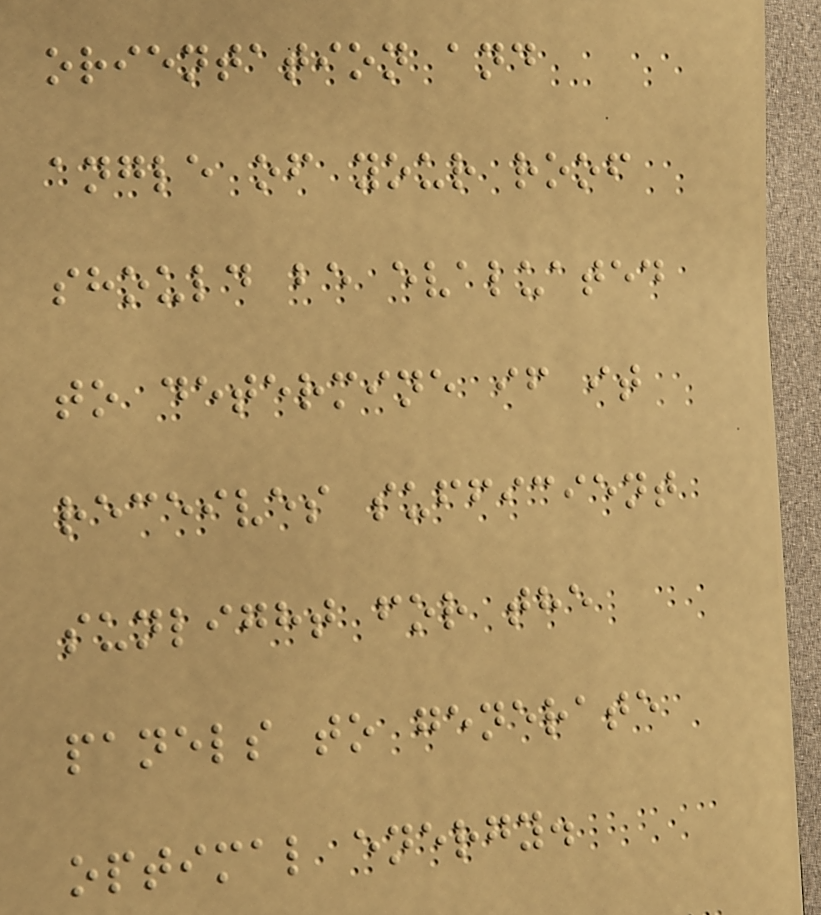orientation and
angle of your roof
should be evaluated
to determine if it
receives sufficient
sunlight for the
panels to generate
optimal energy.
